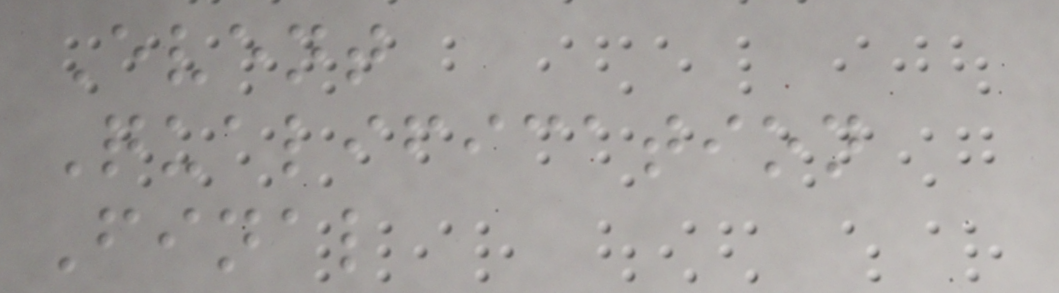Event
Qualification
Final
